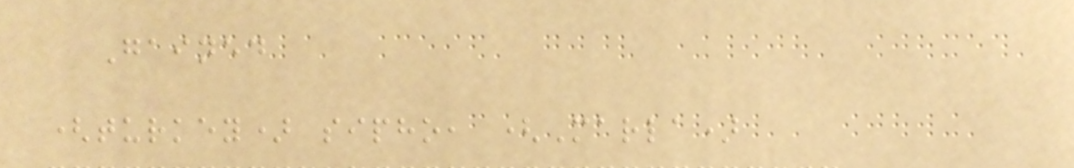Gained
(turkey) sipho, (Marla)
